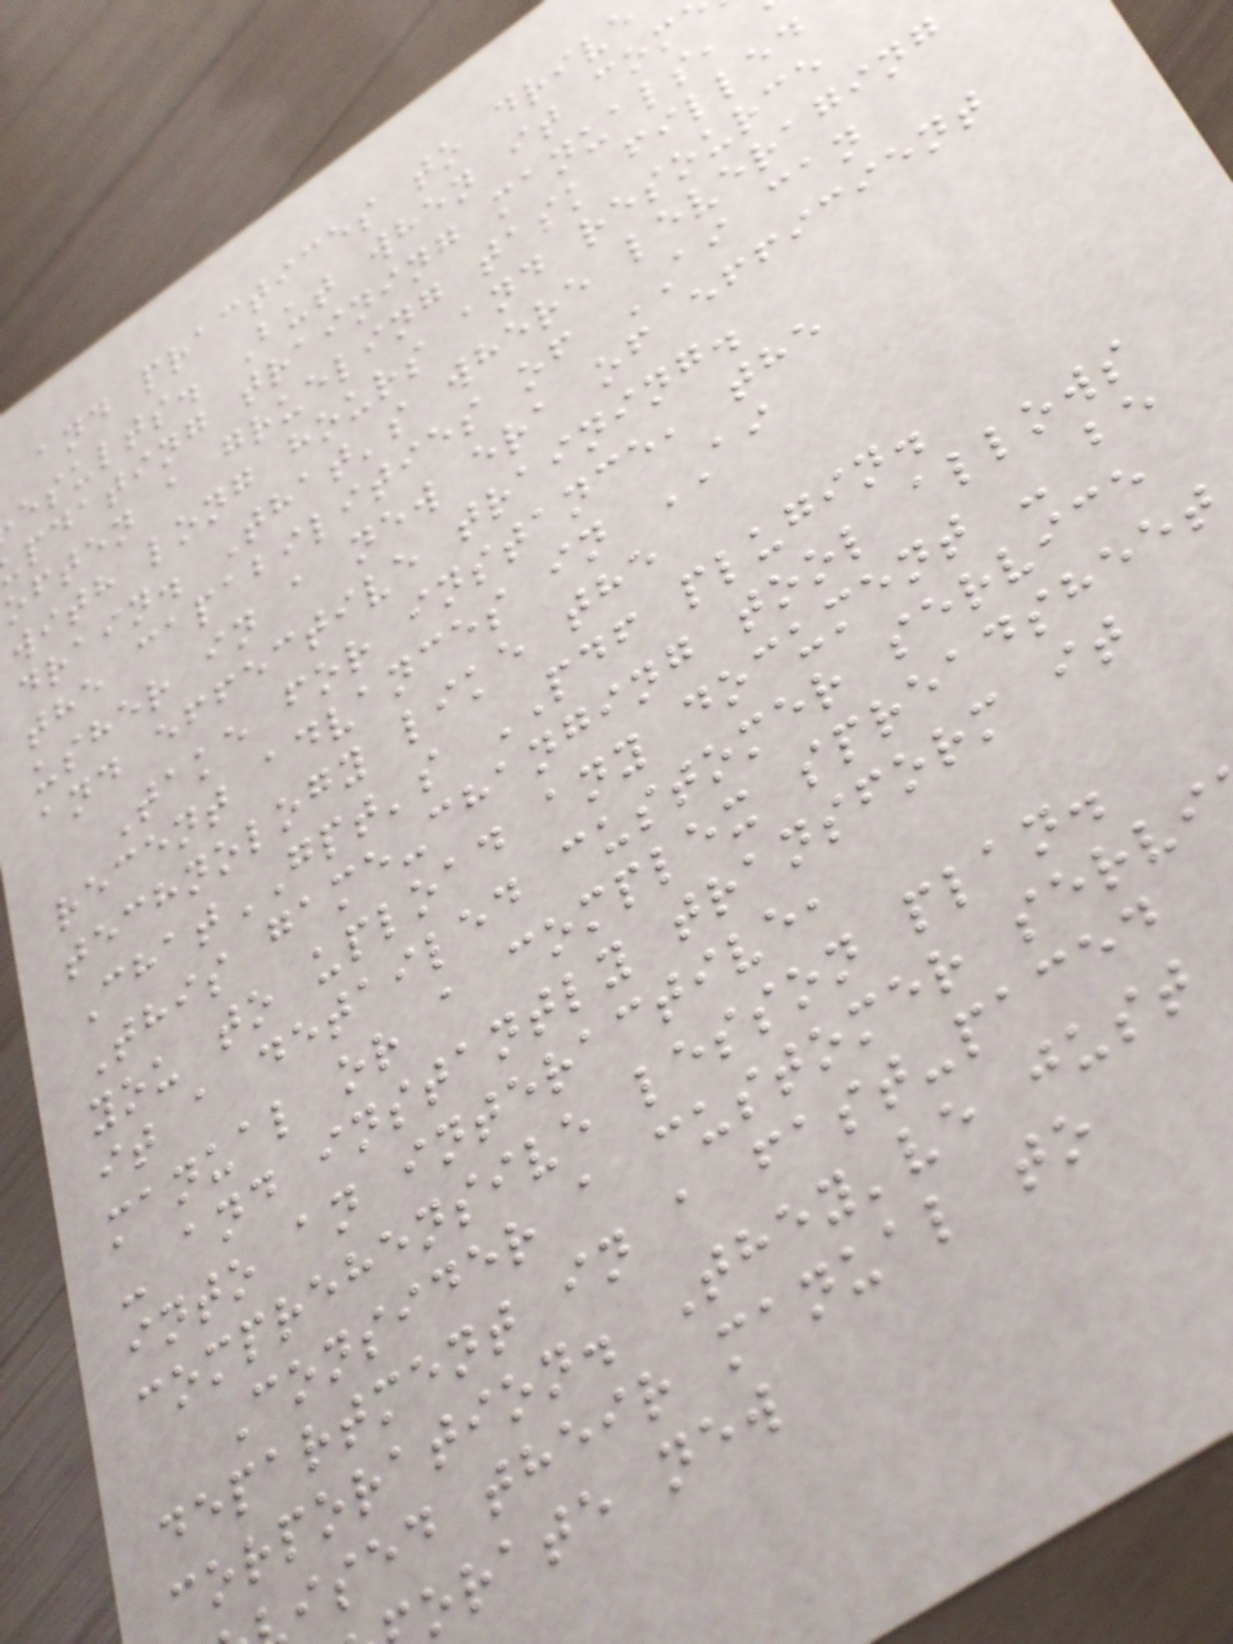and practices to drive
esults. But when it com
pdating training manuals,
often a grueling task filled
with long hours and resource
drain. That's where leveraging
the capabilities of AI can
usher in a new era of efficient
and effective training.
Take for instance, the
recent advances in AI
technology like the
ChatGPT's PDF plugin.
This game-changing tool allows
you to upload any document - be
it a detailed customer service
manual or a complex spreadsheet
- and instantly transform it
into an interactive,
comprehensive lesson plan.
Consider a customer servi
department in a fast-paced
corporation. They've just
ised their manual to
orate new
